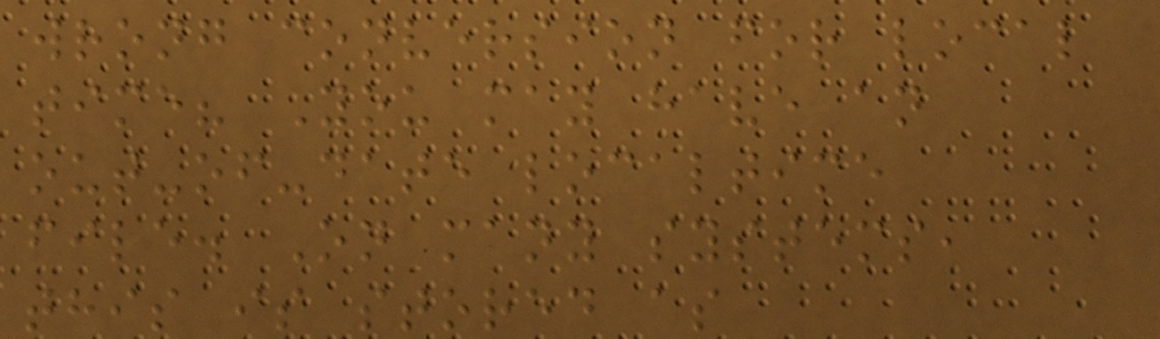wrong conversion for local
time? You may have an
out-of-date localtime
file. On many systems,
this is stored as
